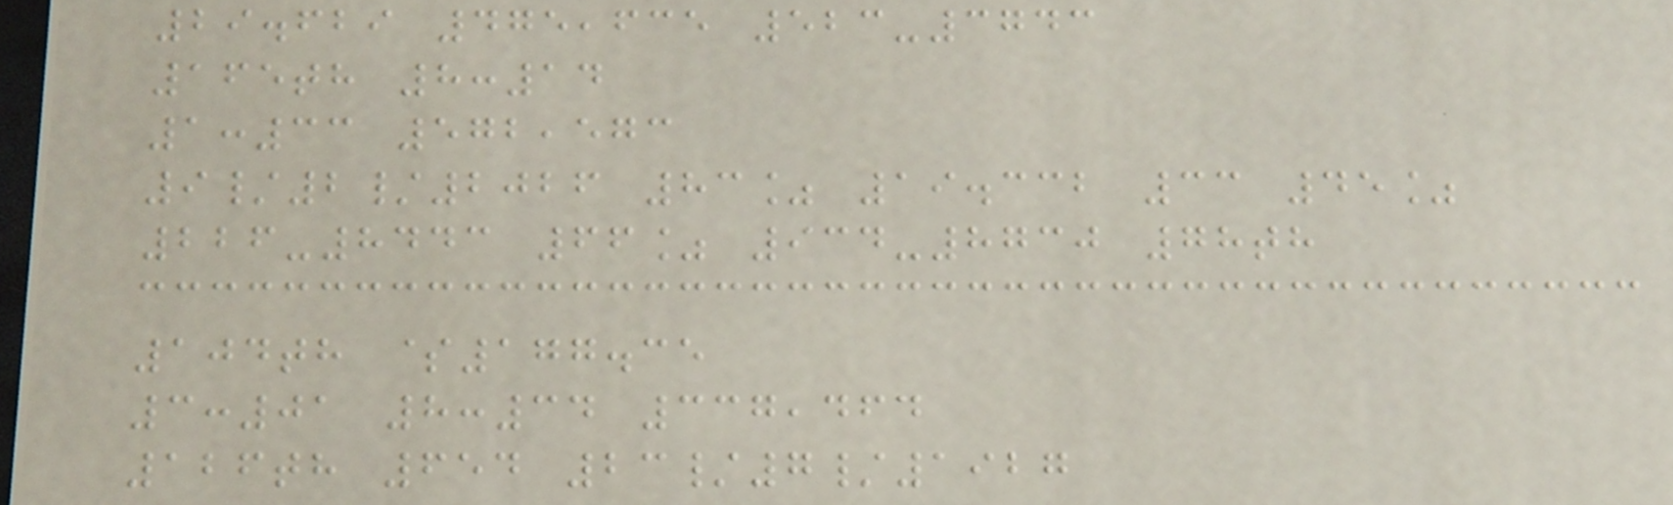29.629 475,635 523-3743
165th 8:14
1:33 572,573
9/2/2026 83% 19.332 33 45%
226-8443 66% 934-8730 78th
104th $177.35
3:01 8:34 337,464
126th 654 23/7/1927
